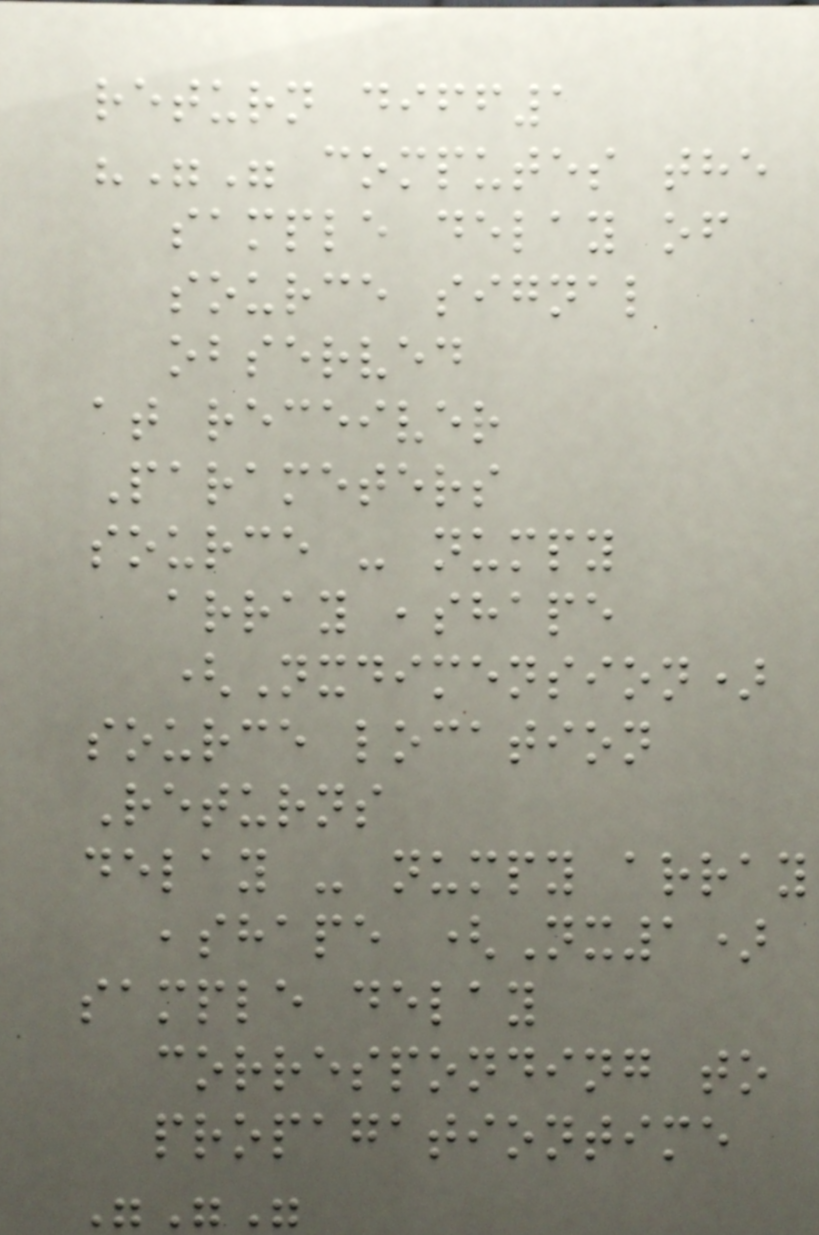return diff1
""" computes the
sample delay of
source signal
observed
at receiver
Parameters
source - numpy
array ,shape
(Nxdimension)
source location
Returns
delay - numpy array
,shape (Nx1)
sample delay
corresponding to
propagationtime
"""
